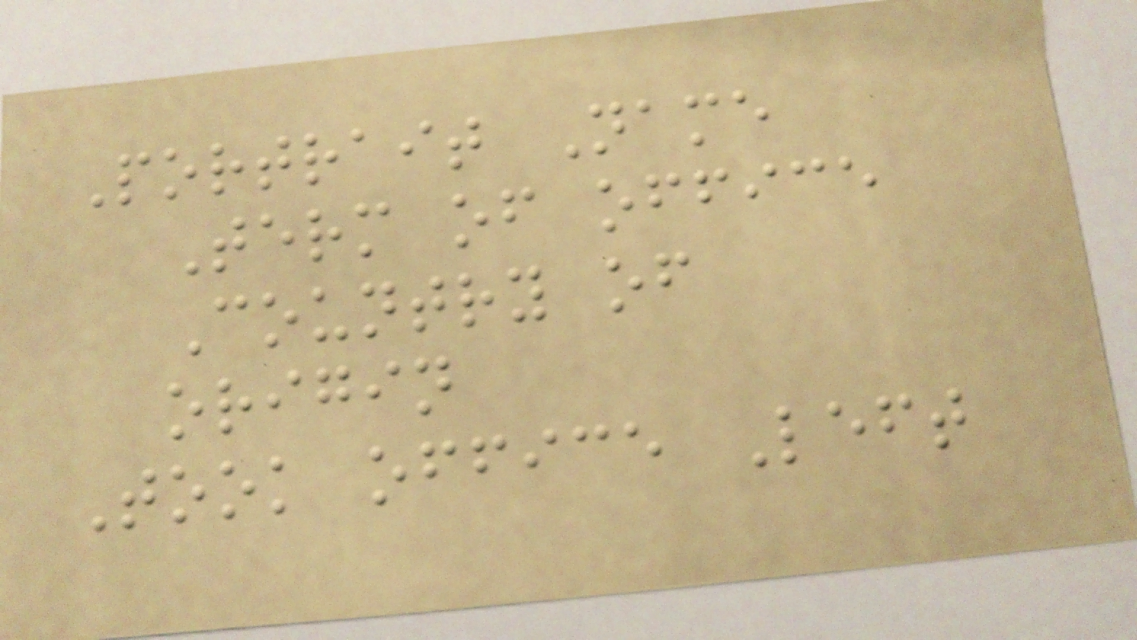Portrait Name
Term of office
Country of
origin
Took office Left
